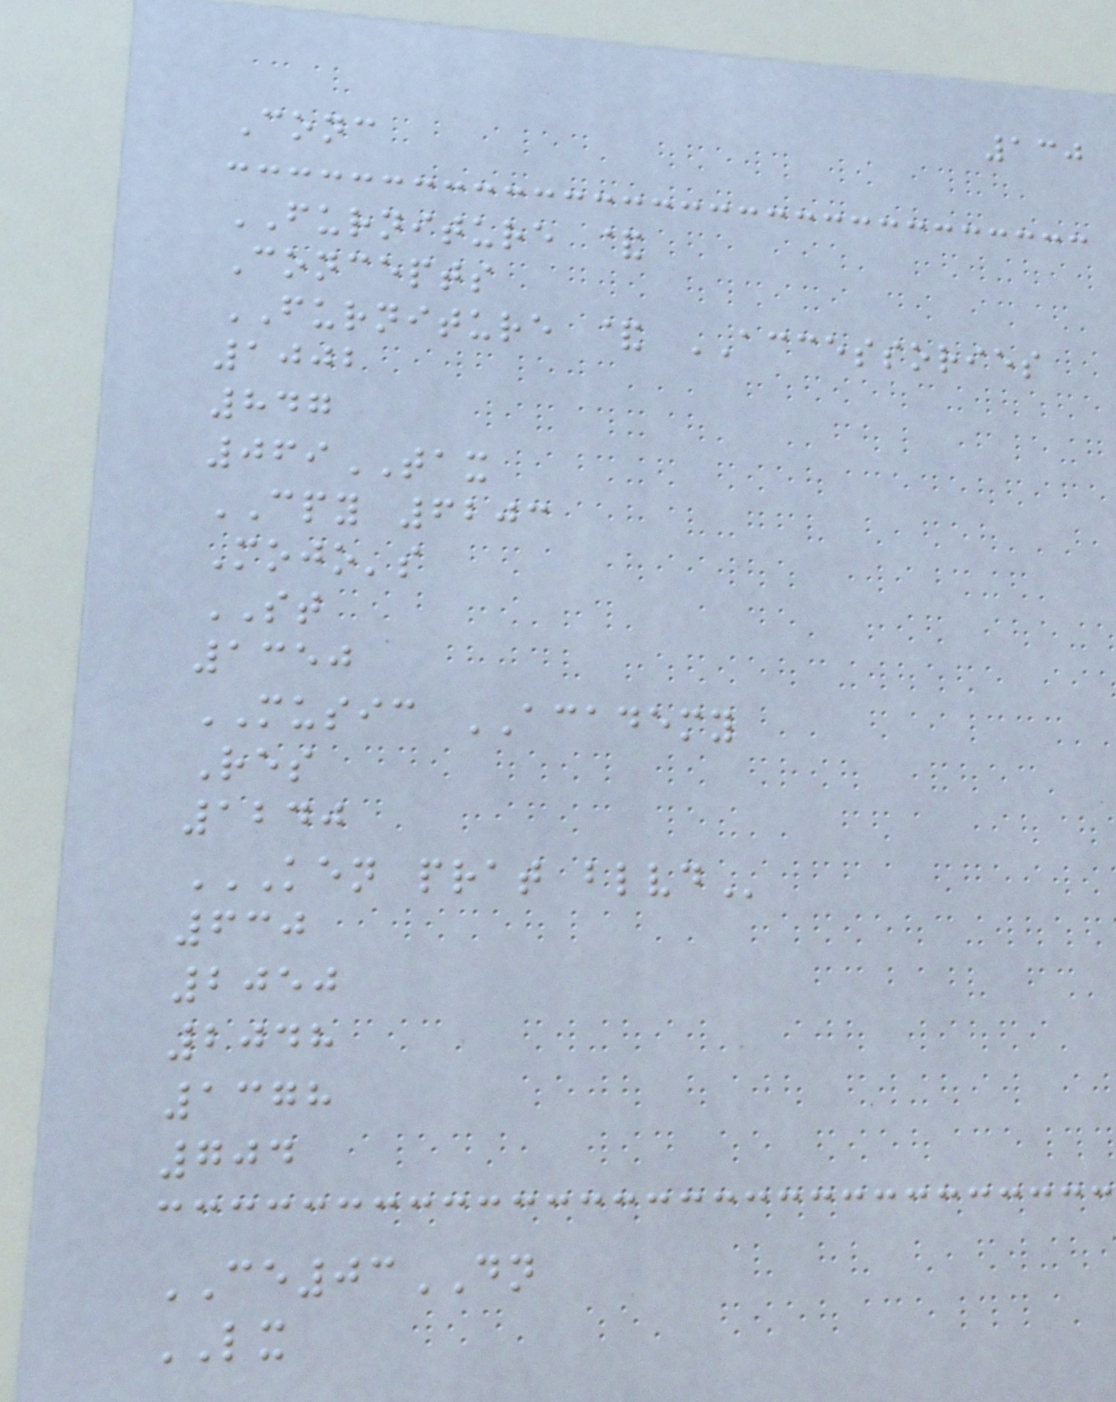130
Conc
FURNITURE &
Concepts
FURNITURE & ACCESSORIES
1002
847
069TAX
CPY 6203
Mojo's
ST
1350
MUSIC ACADEMY
Res
1240
KEN PRAT BLVD
630
2050
2048
1378
704
CE03DN
LX
